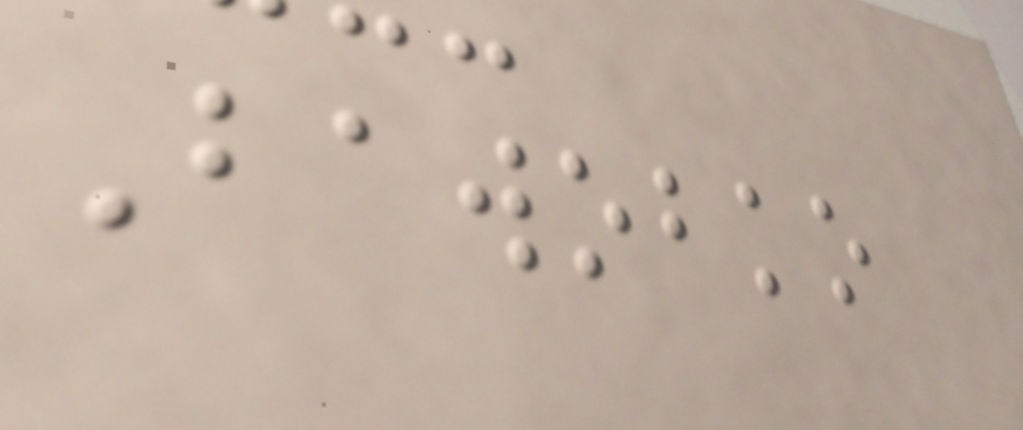Bawobko
